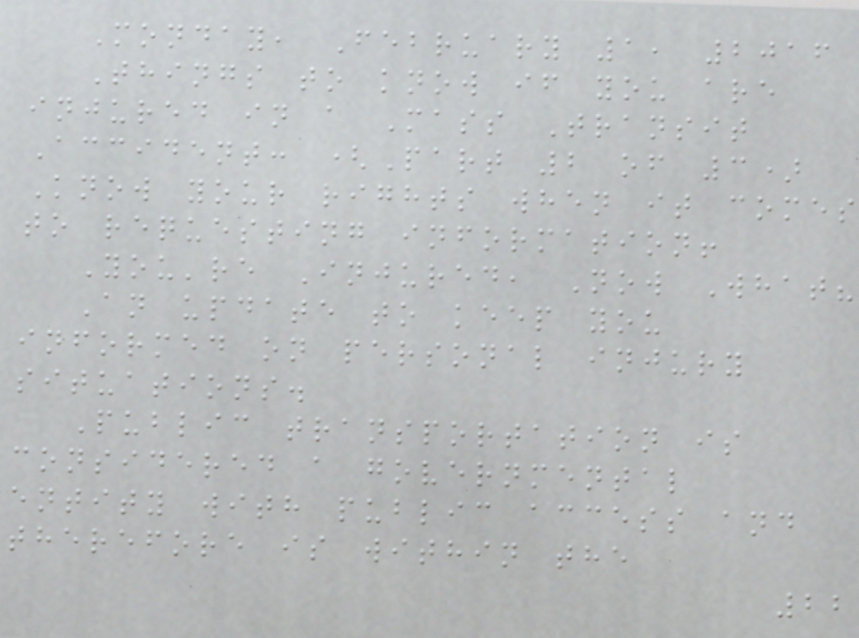Monday, February 1, 2016
Things to know if you are
injured in a Mass Transit
Accident: (Part 2 of 3)
Know your rights when it comes
to requesting information!
You're Injured, Now What?
An update to keep you
informed on personal injury
situations.
Public transportation is
considered a governmental
entity with public access and
therefore is within the
22
